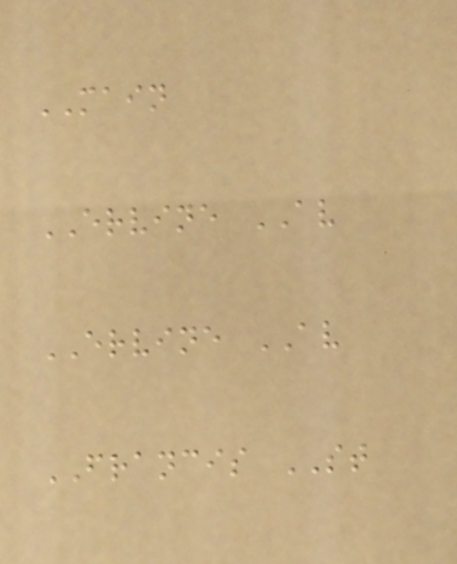MAIN
ERVINE AV
ERVINE AV
FRANCIS ST
